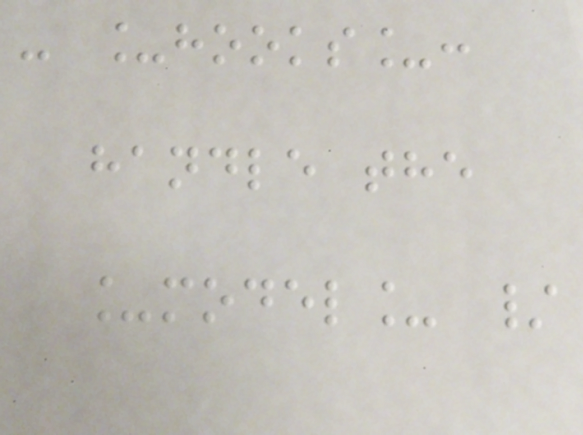- _hooks_:
handle the
_model_ /
